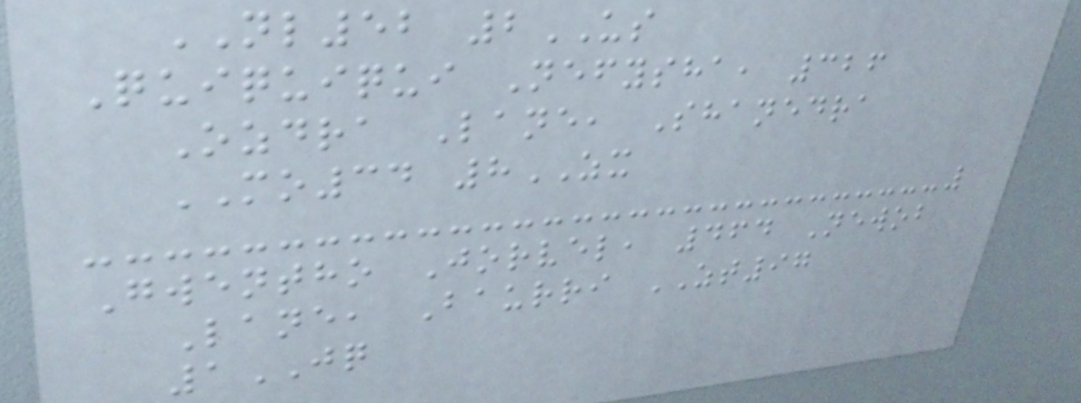NL52 2US
Quiquiqui Nefysha, 326
Ozdra Lane, Shanedra
MO34 8ZX
Gwentho Jorvel, 464 Newob
Lane, Baurri ZT97
1JQ
